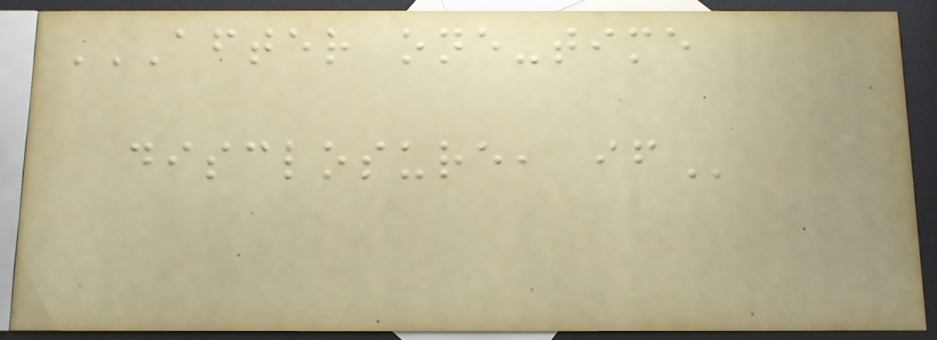AFTER ONE-TIME
DISCLOSURE, IF
